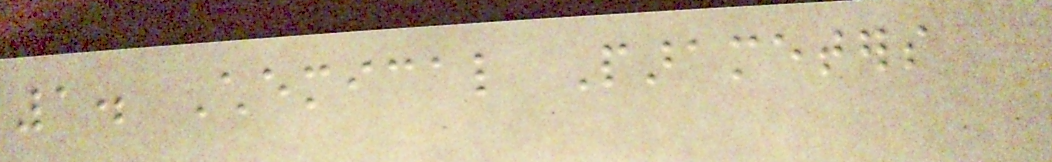1. Chemical Parameters
